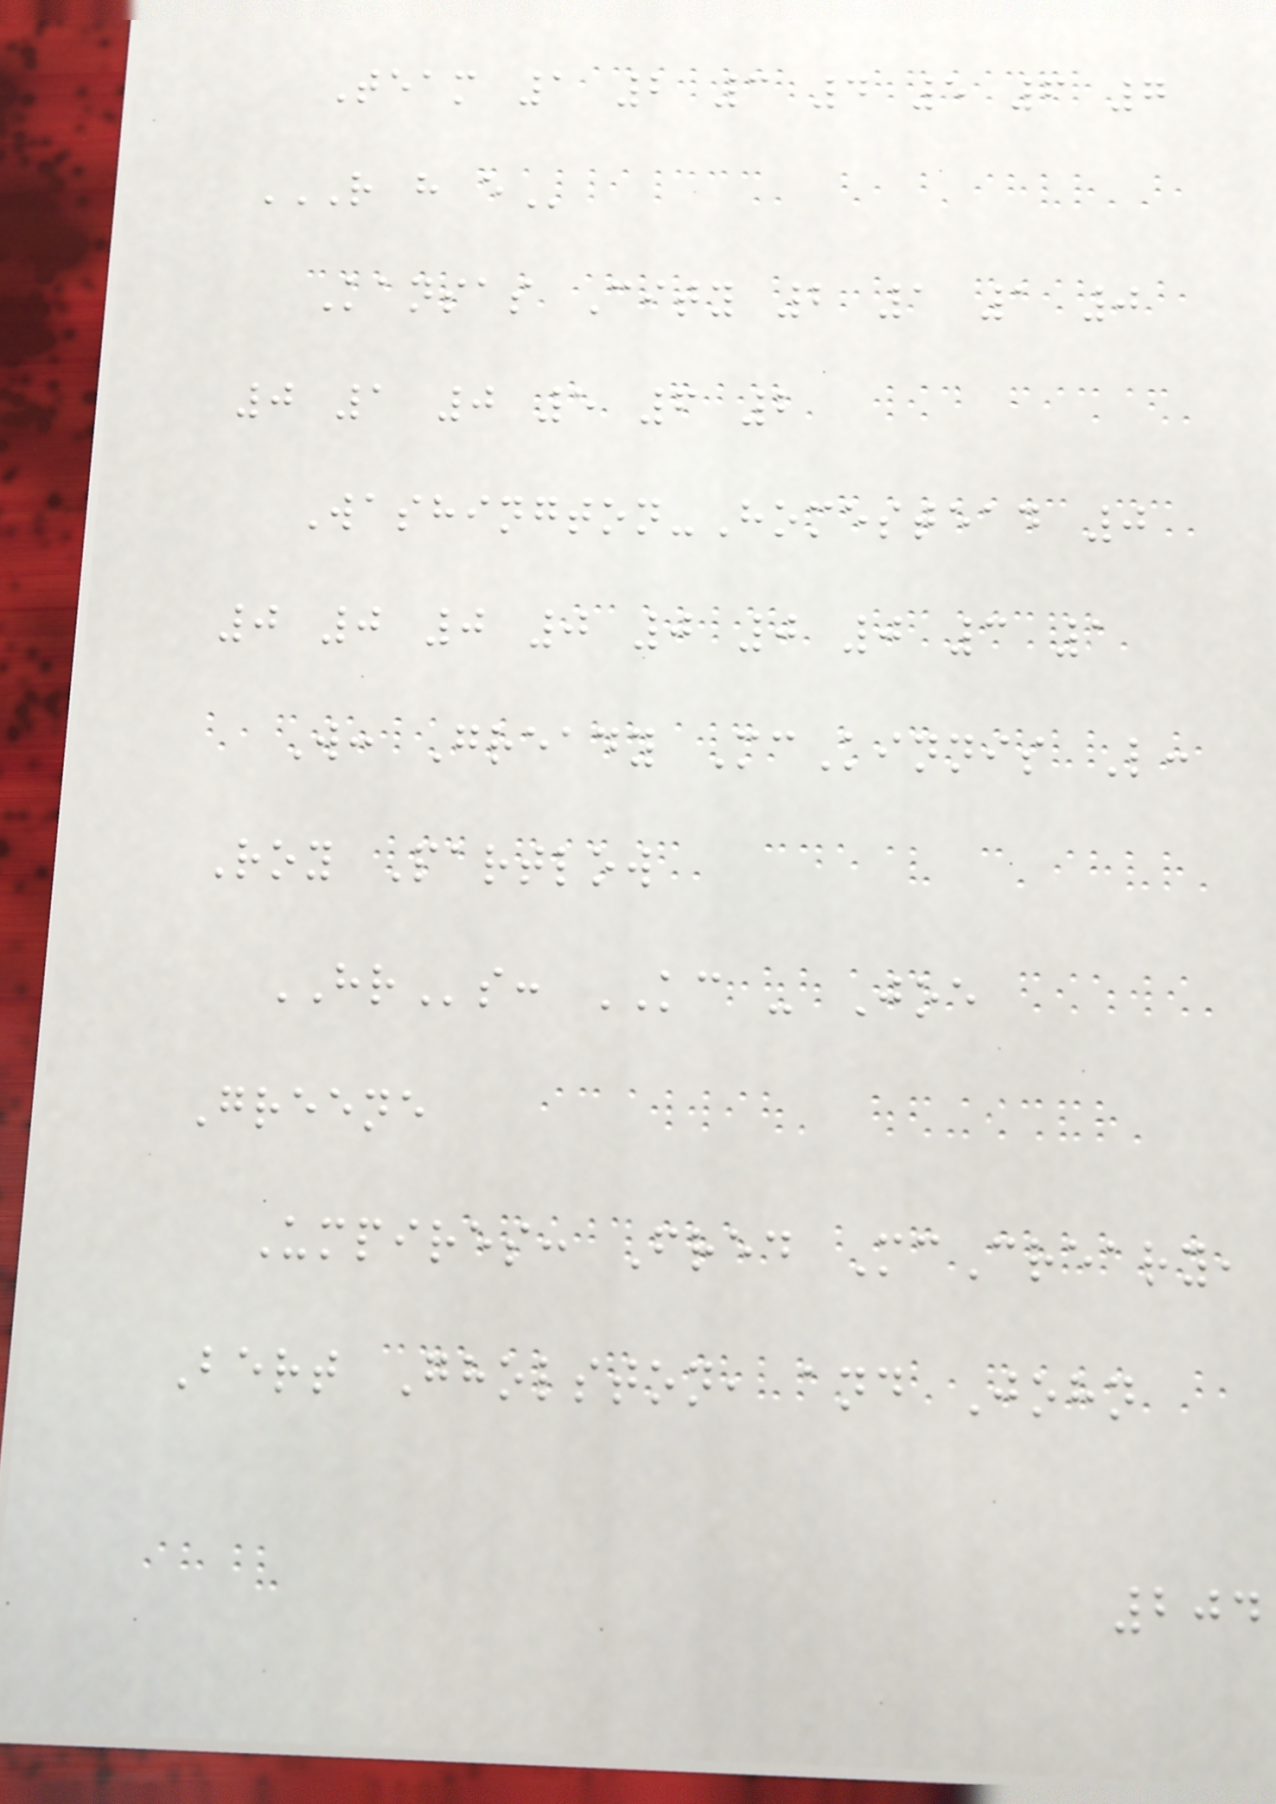Team 1 2 3 4 5 6 7
R H E
Kansas City 2 1 1 0
0 1 0 5 6 2
Washington-Homestead 0
0 0 0 0 0 0 0 3 1
W: Gready McKinnis L:
Roy Partlow
HRs: KC - Joe
Greene
Umpires: Fred McCreary,
Bert Gholston, and John
204
